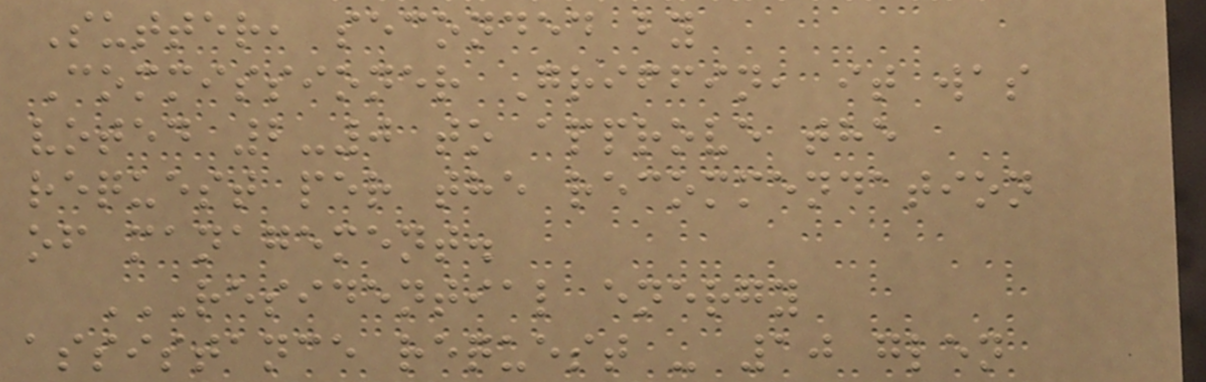Sutter, seconded by
Commissioner Griffin, it was
voted 2-0 to approve the
request per the recommendation
of management.
RESIDENTIAL ENERGY
ASSISTANCE REQUEST - 10 GLEN
